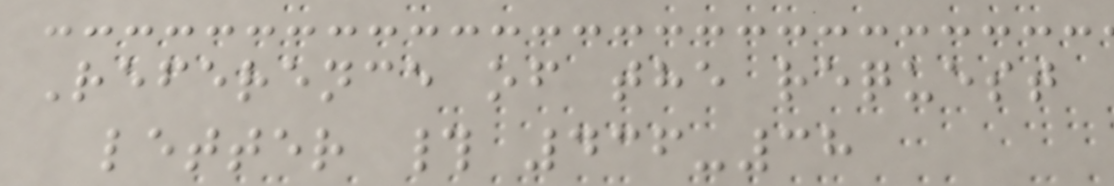Reference of the request
letter # 436-38
